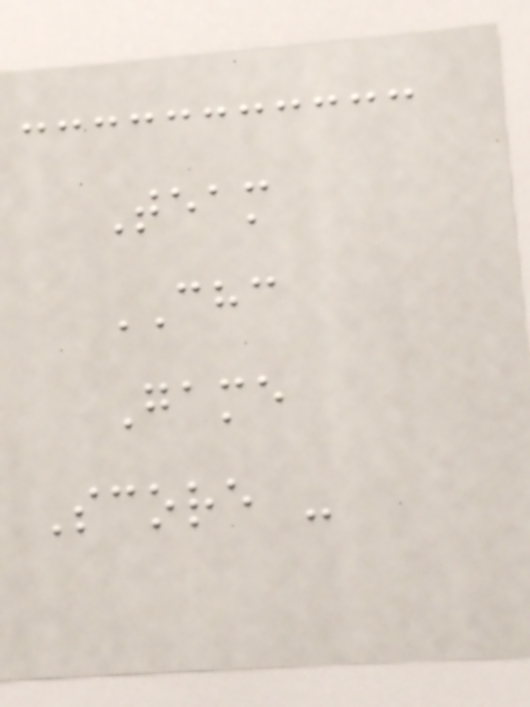Team
CHC
Game
Score -
